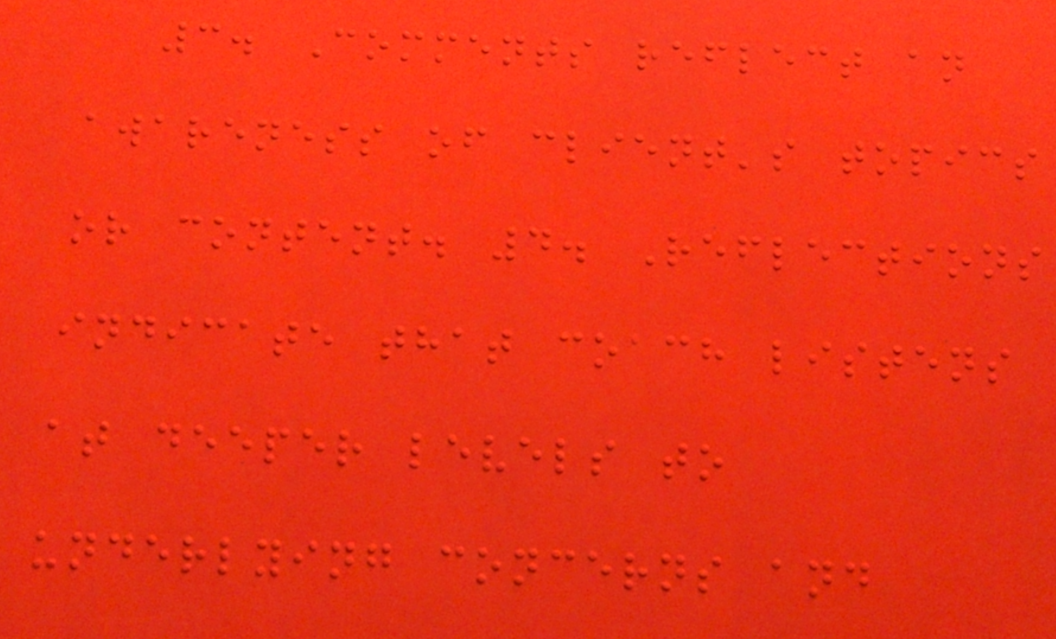3. Comments reflect an
awareness of client's topics
or content. 4. Reflections
indicate that coach listens
at deeper levels to
underlying concerns and
